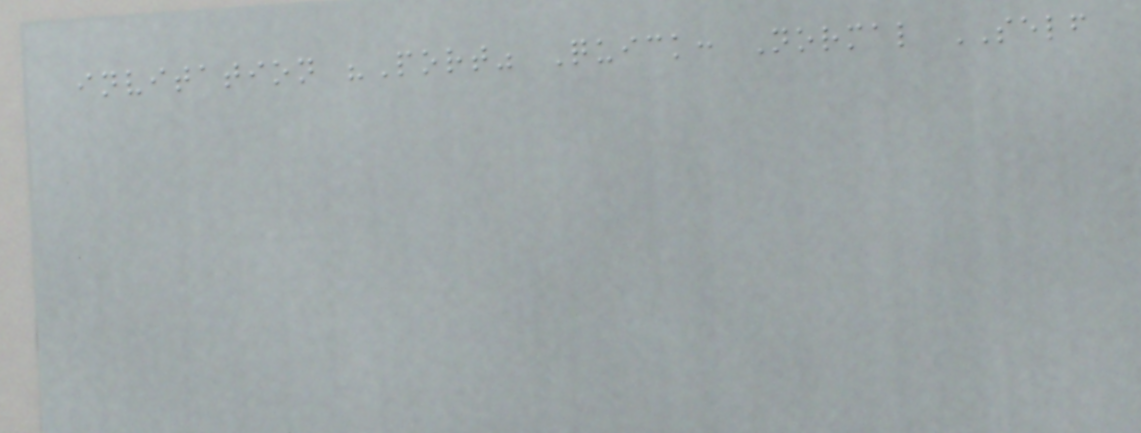invitation "Port" Quick: Normal SELF
